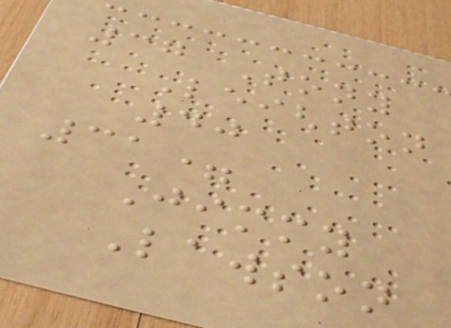37 Tony
Leighton
40
31=
Jimmy
Lawson
